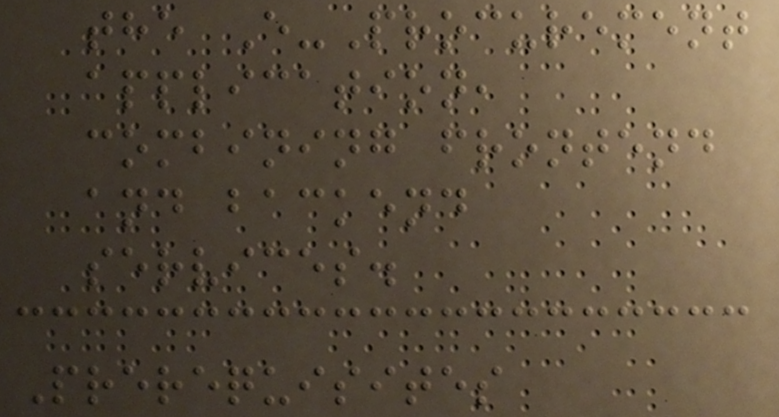the E-Procurement
application,
combining frontend
and backend
services.
Prerequisites
